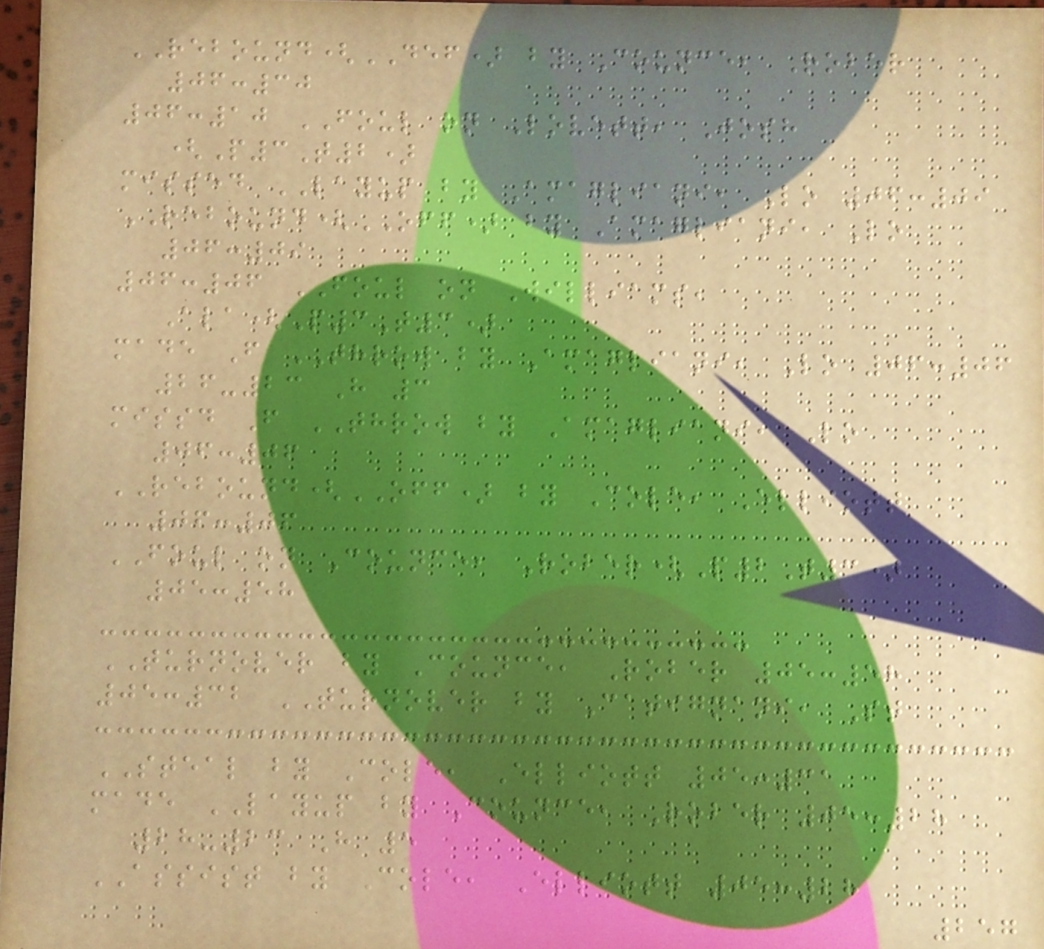REBOUND(DEF) by Counce, Rober
06:30
06:10 FOUL on Lovett, Josh
(P3T2)
missed LAYUP by Amagliani, Lo 06:09
REBOUND(OFF) by Amagliani, Lo
06:09
06:06 FOUL on Williams,
Ala(P3T3)
made F THROW by Amagliani, Lo 06:06
26-23 H 3
missd F THROW by Amagliani, Lo
06:06
REBOUND(OFF) by Cole, Elliott
06:06
FOUL on Counce, Rober(P2T3)
05:58
TURNOVER by Counce, Rober 05:58
05:32 TURNOVER by Catignani, St
STEAL by Cole, Elliott 05:31
made LAYUP by Counce, Rober 05:28
28-23 H 5
ASSIST by Cole, Elliott 05:28
257
